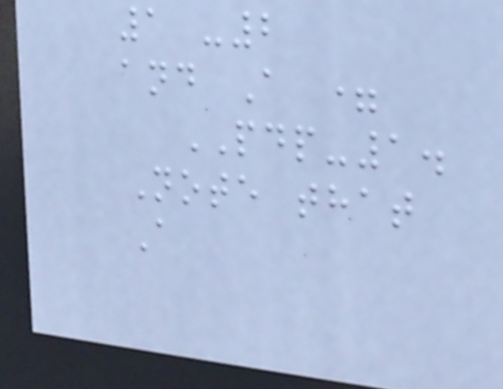1 -2
and A =
PDP-1.
Note that
A
